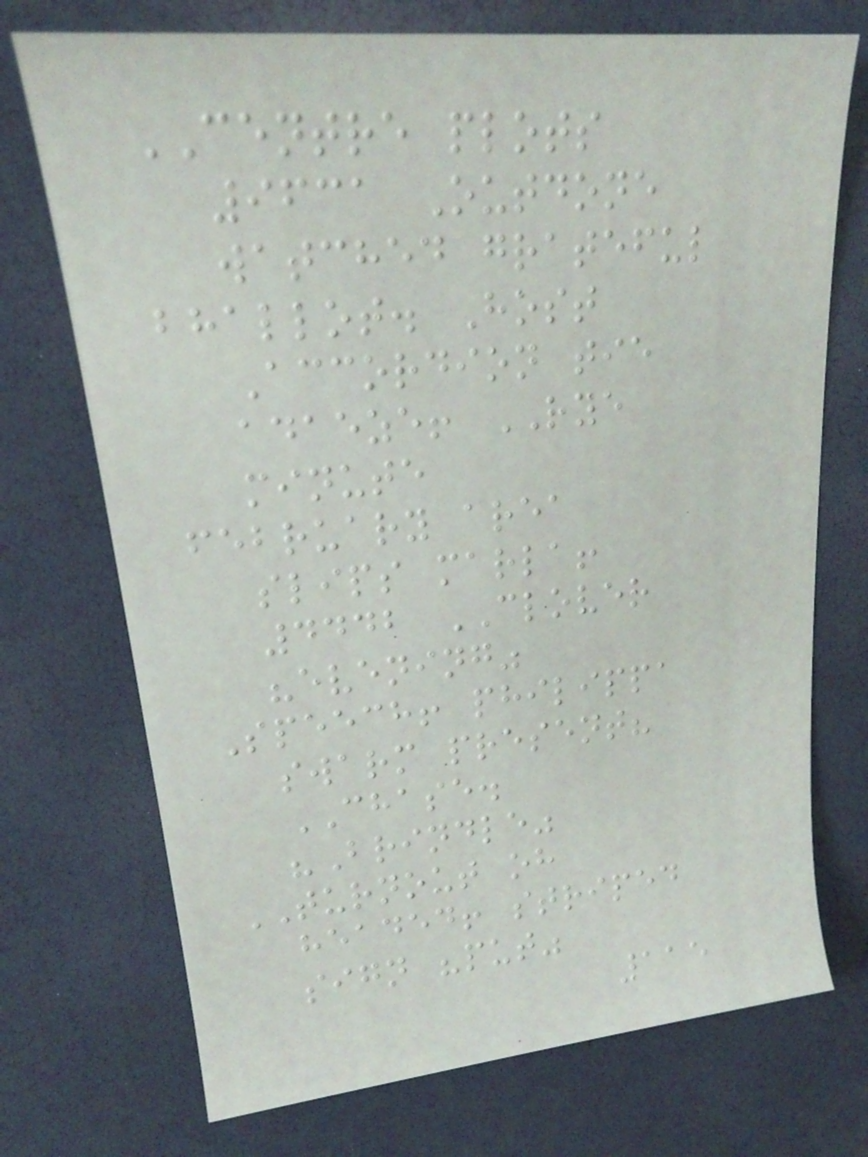CENTRE plots
9631 Outdone
watched grateful
bhallot. Host
Accordion tie
adaeze! RYE
minute
february area
slips marla!
4442 CLOVER
"evening"
Speech! philippa
swarm present?
CHASE.
"Brindle"
TURNOUT oh
headed! striped
sign "put"
115
